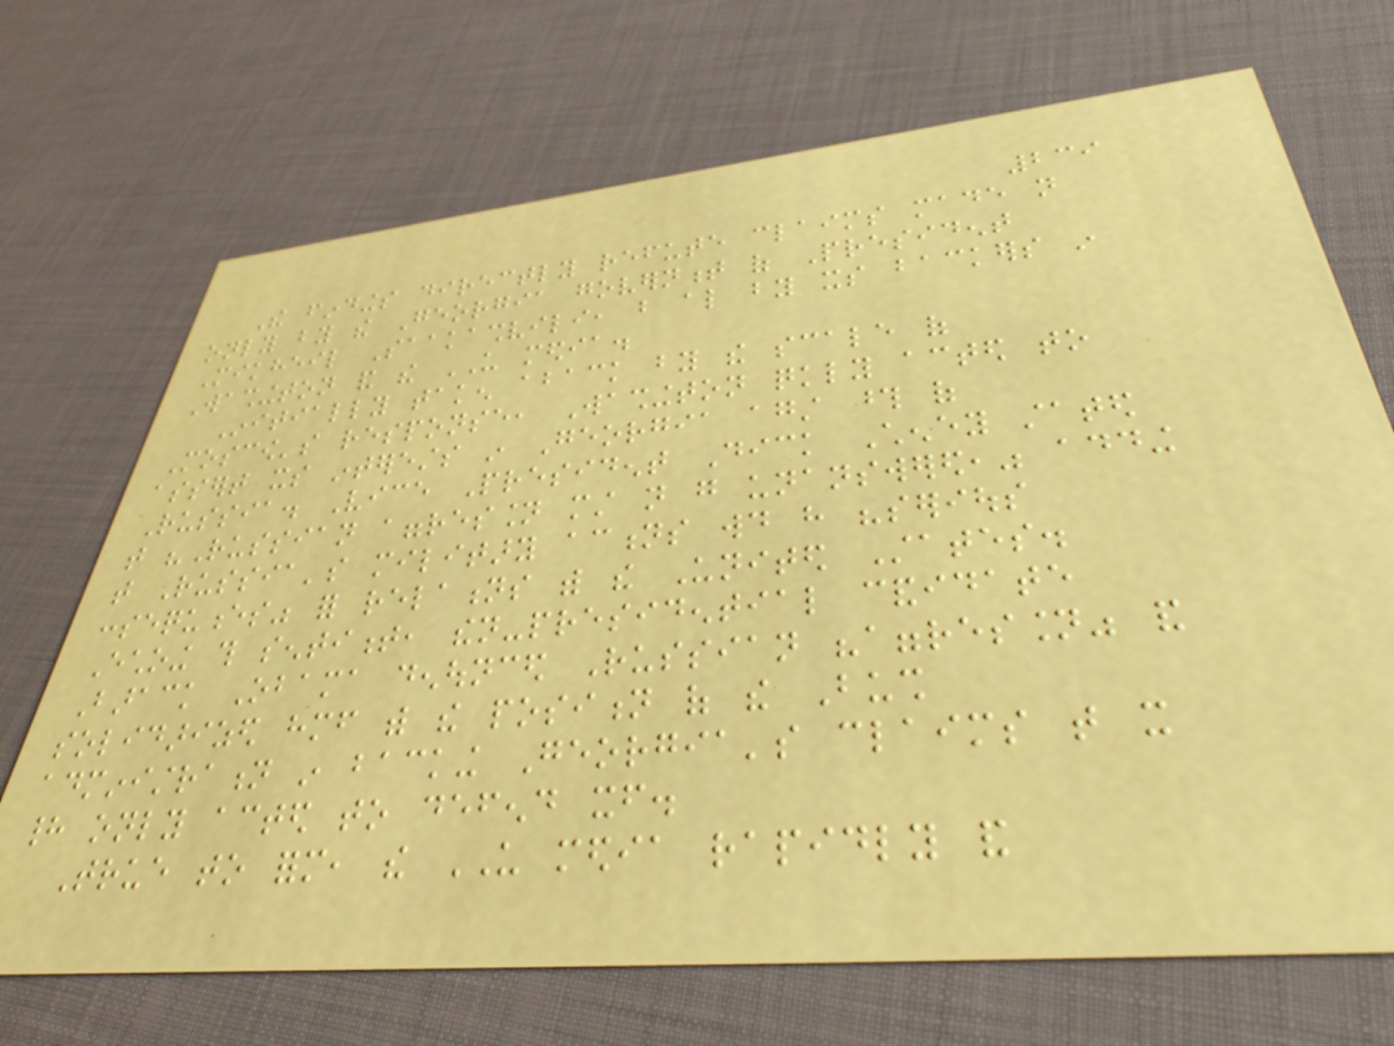239
The findings directly refute claims made not
only by the Georgia government of President
Mikheil Saakashvili, but also by its backers in
Washington and the US media.
Initially taken aback by the scale of
Moscow's response, Washington quickly acted to
assert its interests in Georgia against those of
Russia. Vice President Dick Cheney stated
that "Russian aggression must not go unanswered," adding
that Russia's military actions would have "serious
consequences" for relations with the United States.
Echoing this sentiment, then-presidential candidate
Barack Obama denounced Russian "aggression" and
solidarized himself with the position of the Bush
administration in backing Georgia's claims that it
had only acted to defend itself.
True to form, the US media rapidly and
